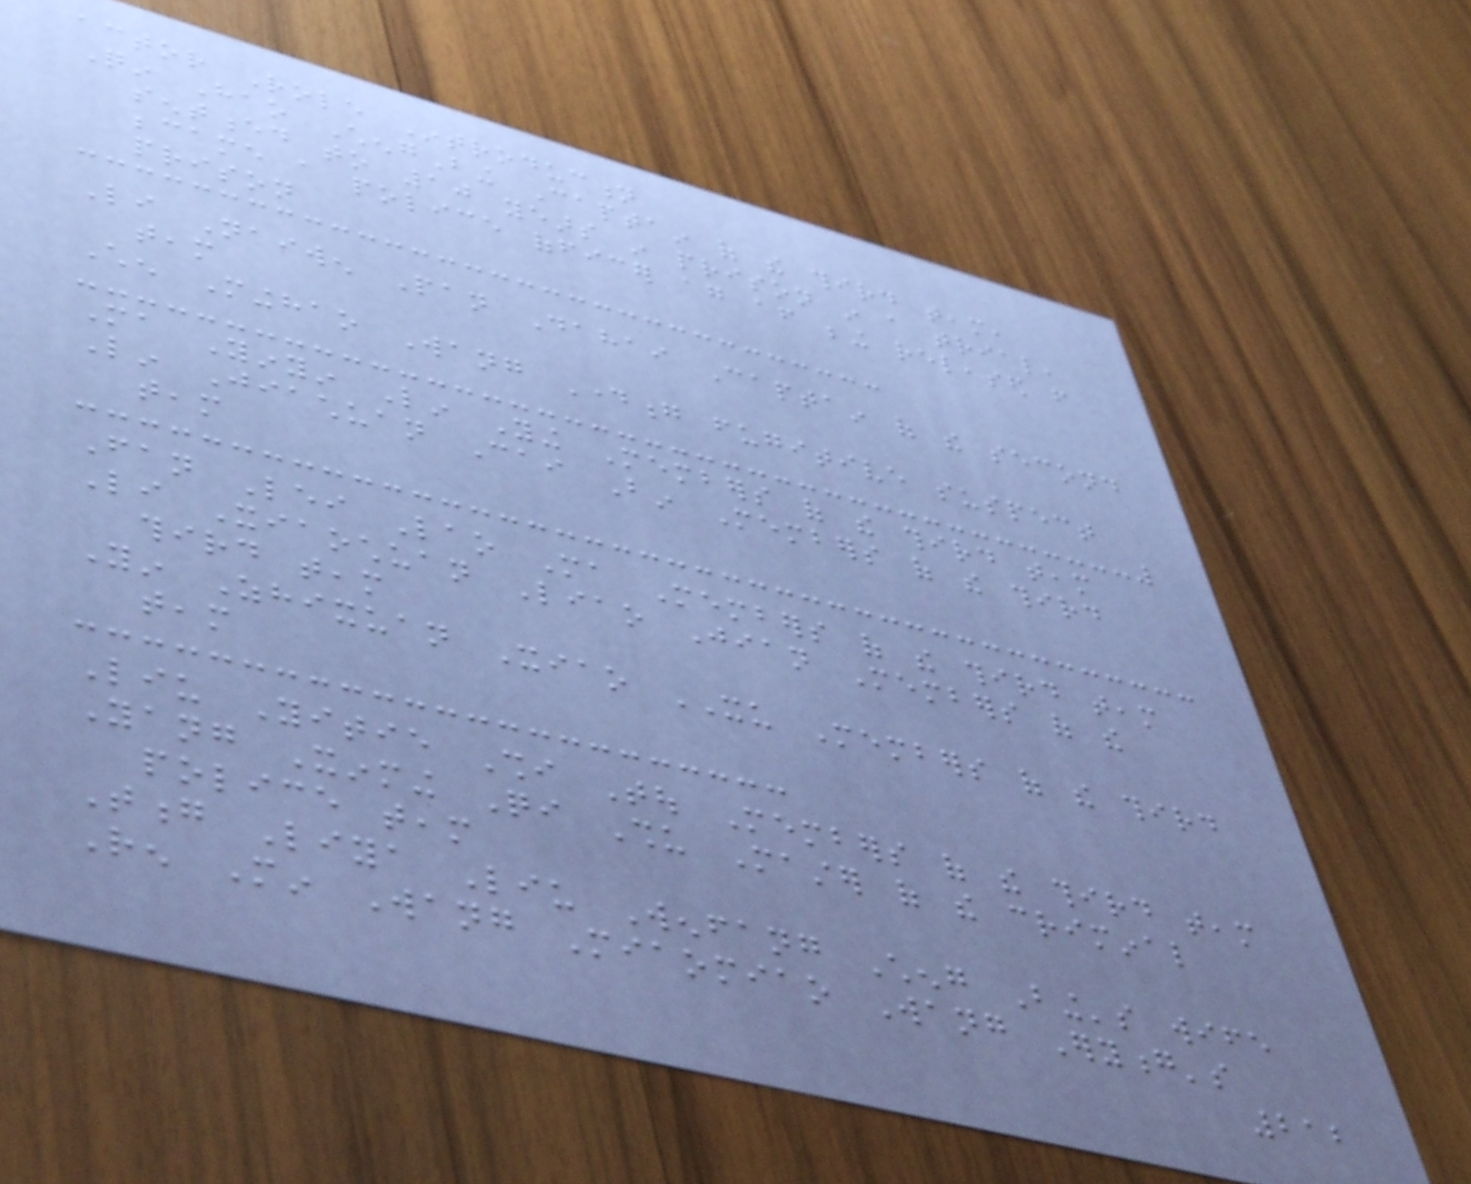actor Role Introduction
Qin Hao ChengBing Captain of the third team,
sentenced to 10 years in prison in a trial,
became a police officer again after being released from
prison
Li Naiwen Pan Dahai Captain of the second
team
Chen Minghao Wang Dayong fugitive suspect
Ma Yinyin Lin Ying Members of the third team
Lin Jiachuan Cai Bin Members of the third
team
Fan Lei Lao Ma Members of the third team
Li Xiaochuan Liao Jian Members of the
third team
Yin Zhixuan Xiao XU Members of the third
team
Liu Yitie Shi Tou Members of the third team
Yang Xinming Qi Shu Master of the criminal
police team
Tong Liya Liu Wenfang Cheng Bing's wife
Ren Min Wang Miaomiao Wang Eryong's
212
